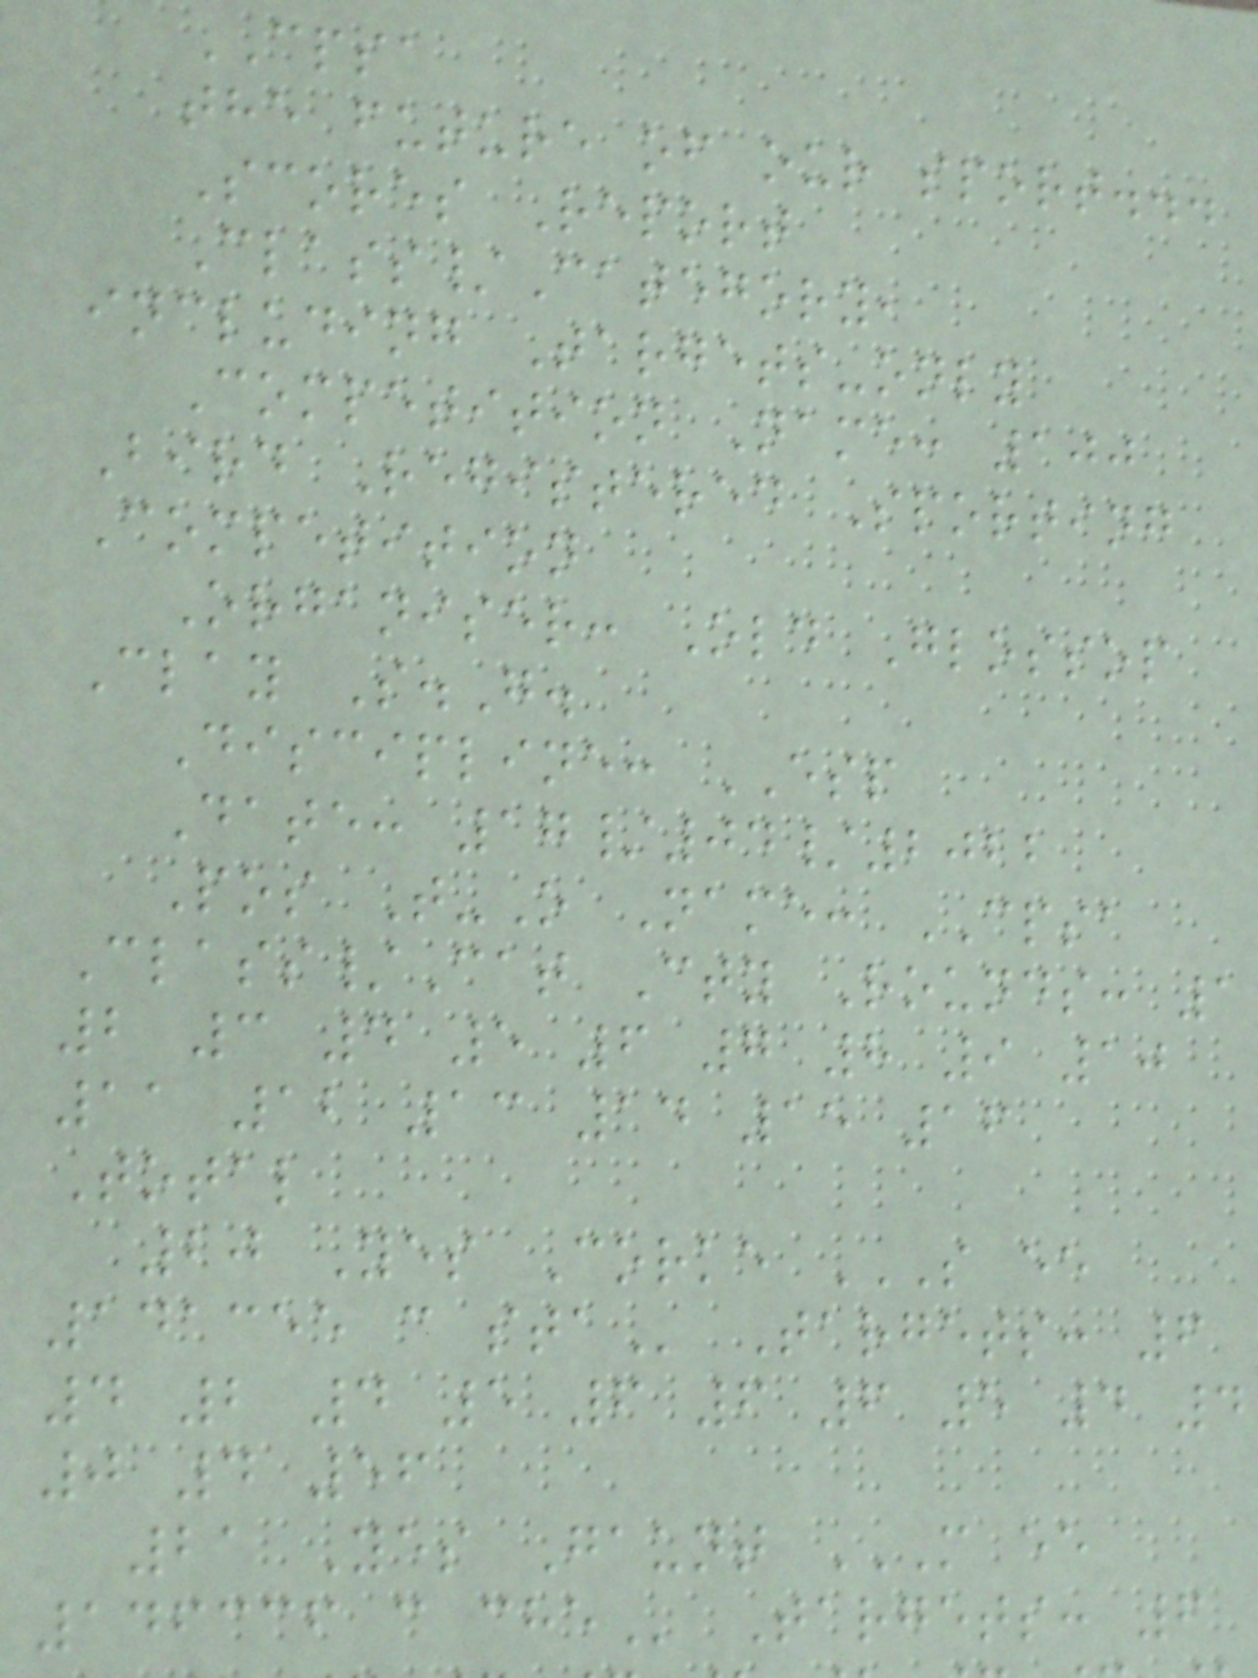CPSA
the future of our sport...
Scores Report
Class/Category,
including Targets-only
Competition Name: 100
Bird Registered Sporting
Competition
Organiser: Old Glossop
Clay S.G.
Discipline: ESP
Date: 17/04/2022
Pos T-O Name: CPSA
Class/Cat Cty Rounds: 1
2 3 4 5 6 7 8 9 10
11 12 13 14 15 16
Total
20 Yes Corke S EE
141355 c
4 2 4 5 6 6 6 5 4 4
0 4 56
21 Yes Gaunt M EE
146336 c
